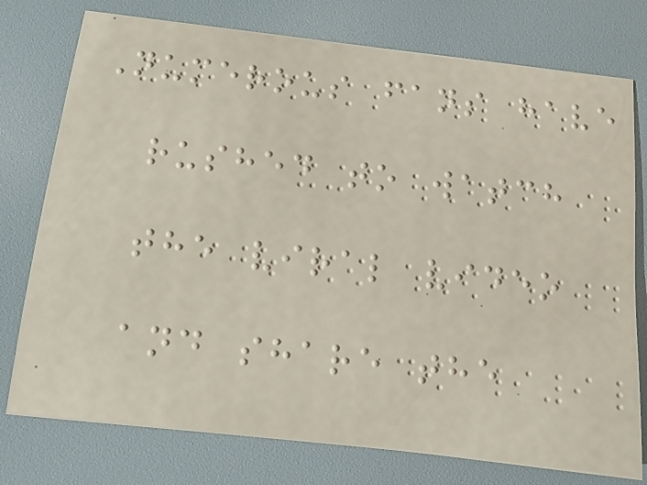Numerous fans have
rushed to watch
the viral video
and share the
